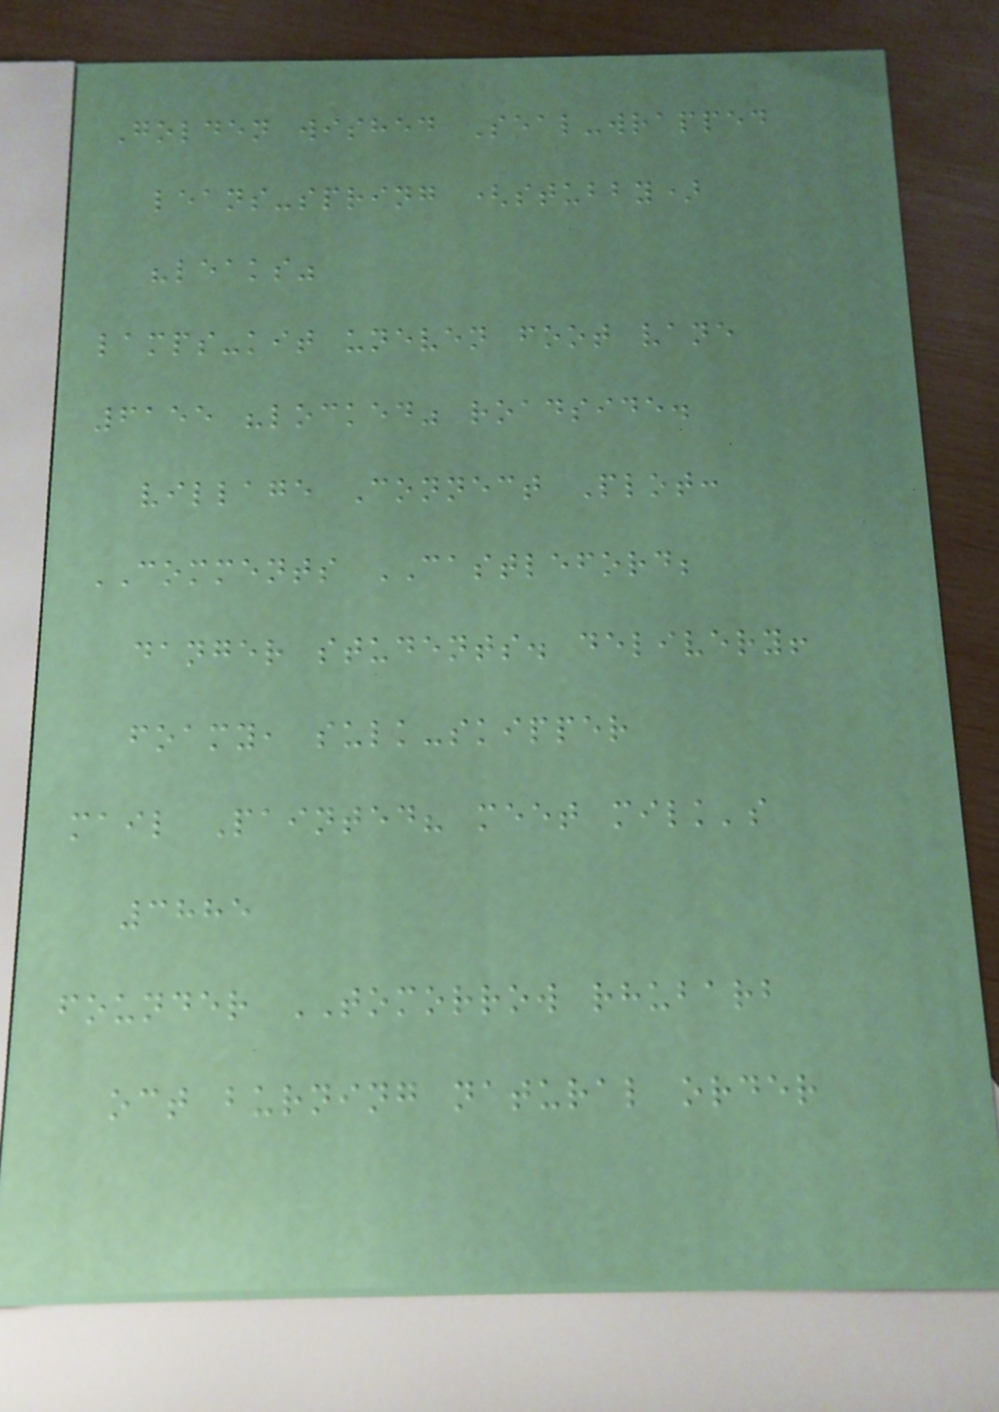Golden wished Seal-wrapped
leans-spring (stubby)
"leaks"
lamps-kit uneven foot vane
6155 "locked" roadside.
village Connect Plot:
COMMENTS CASTLEFORD;
danger students. delivery!
foamy, sulk-skipper
mail Painted? meet milk's
3885
founder TOMORROW rhubarb
oct burning natural order
